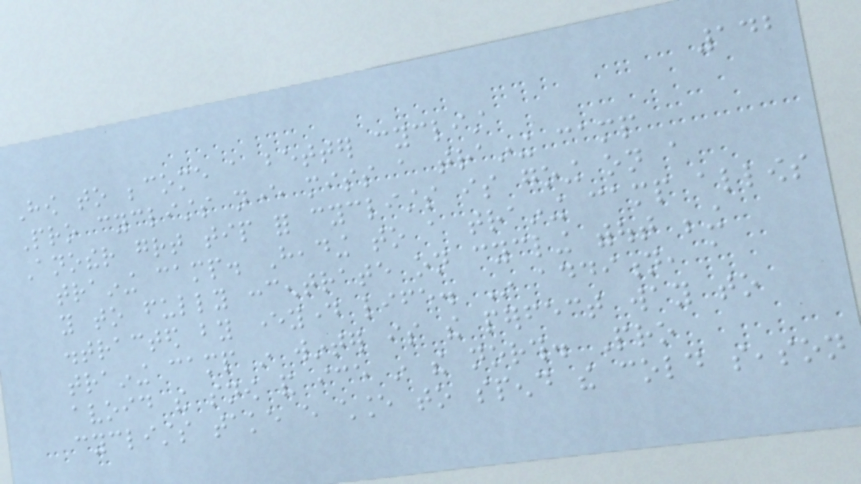142
How to become a better cyclist
Pro cyclists never miss a training camp
Another great tip for cyclists is going on a
training camp. Heading to a training camp allows
you to fully concentrate on cycling without being
distracted by everyday life. In addition, a
training camp in winter is the perfect way to
avoid the snow and ice in the north. Pro
cyclists take every chance to spend the cold season
